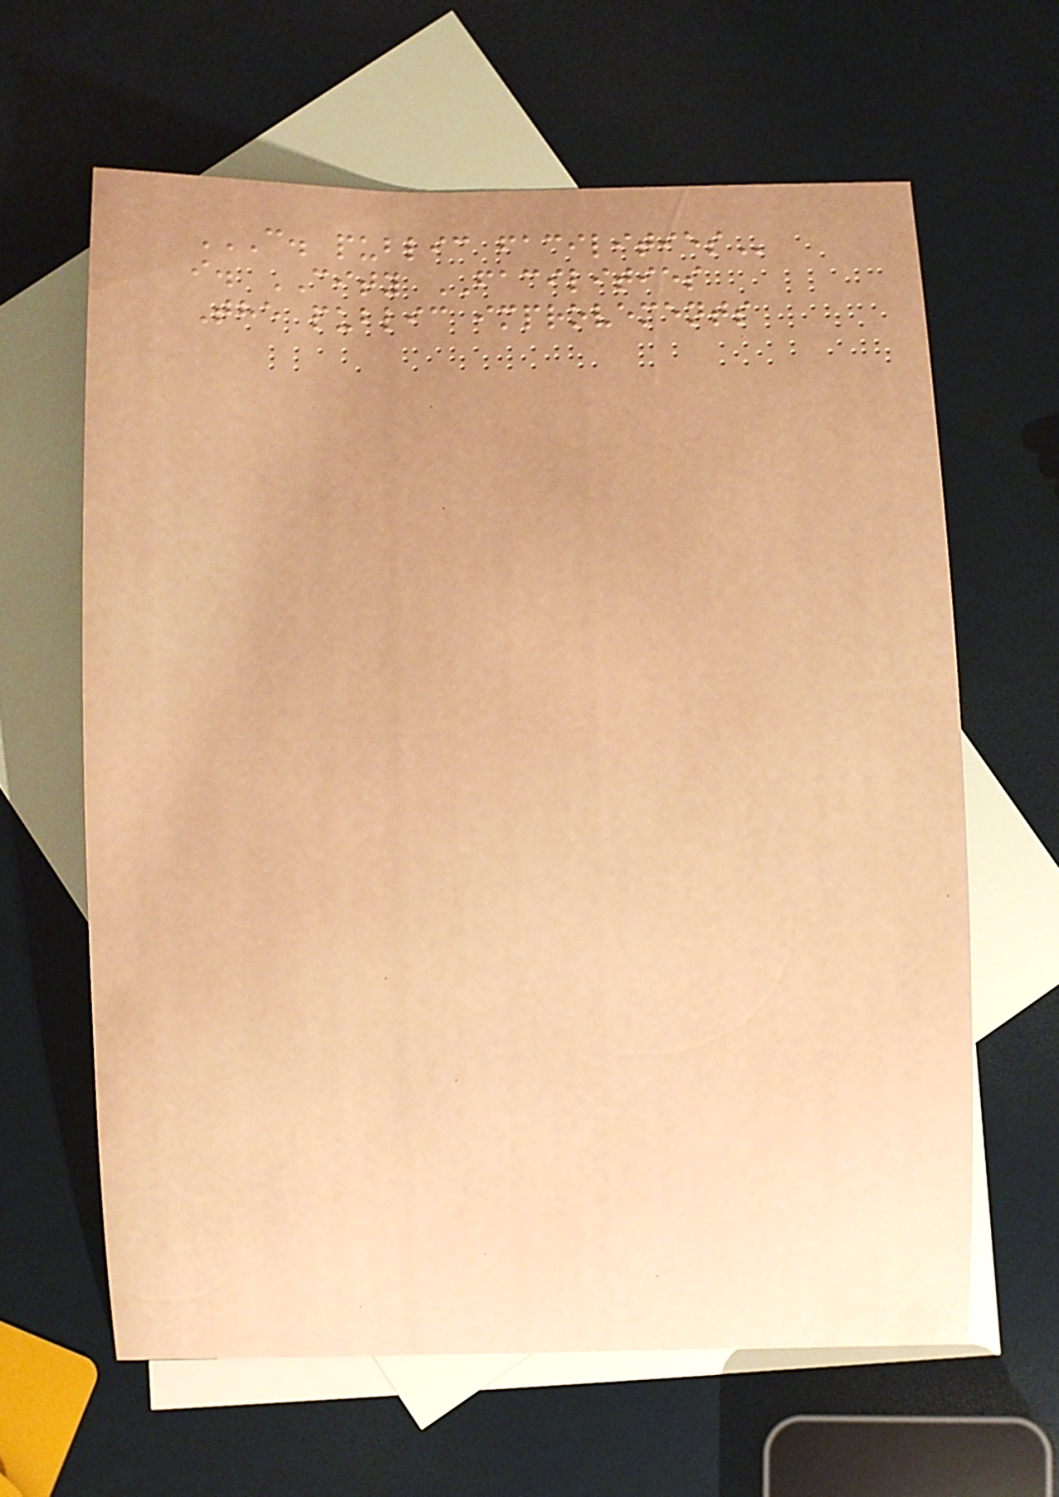C. PUBLIC FACILITIES
i. CITY FACILITIES
The public improvements
